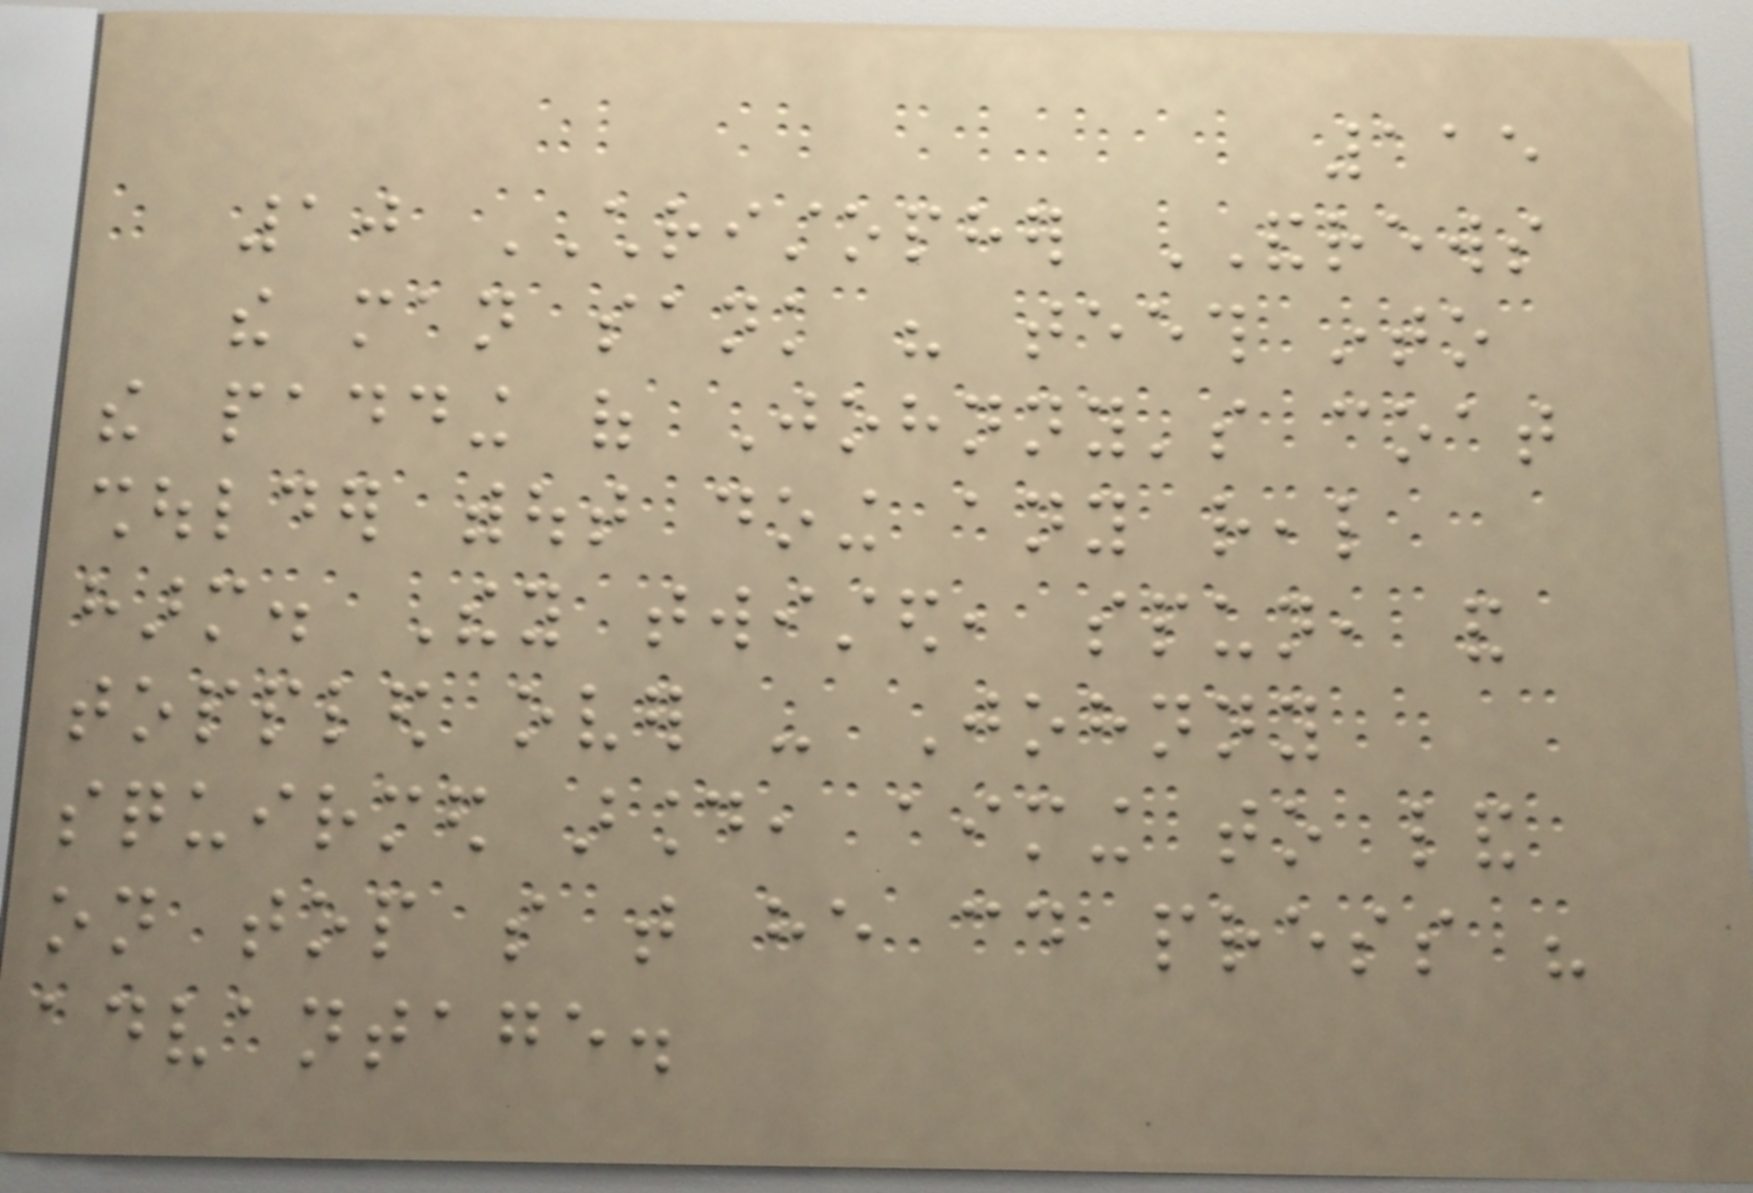115
10 CHRISTOPHER ANDREWS
the man sank his teeth into
the padding of Johnny's coat
shoulder without doing any real
harm. They twisted, spun, and
toppled over - Johnny
squirmed around, aiming to land
on top so that he could press his
advantage.
